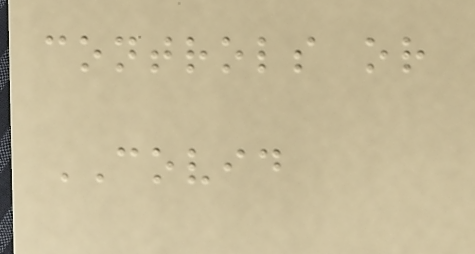controls or
COVID
